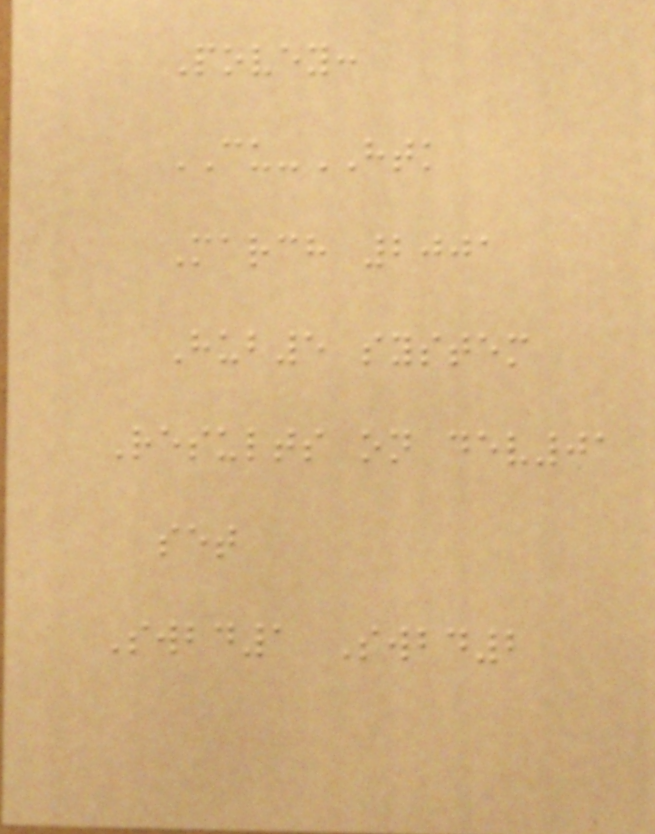Povey:
CU-HTK
March 2001
Hub5 system
Results on dev01
set
Swbd1 Swbd2
